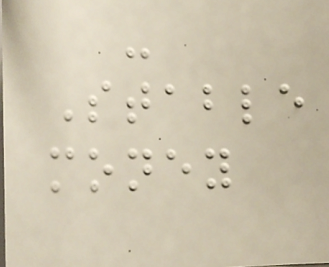-
Stable
money
